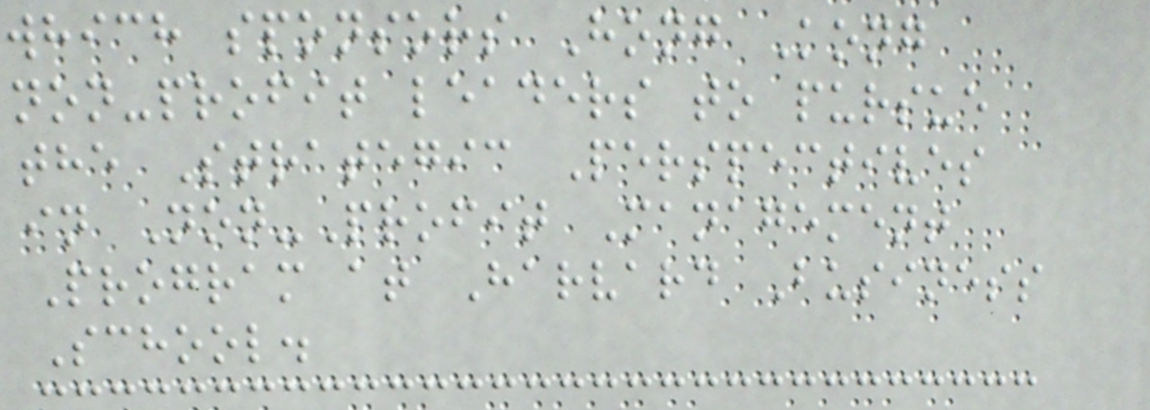which sponsors Hong Kong
non-profit leaders to pursue
the Strategic Perspectives
in Non-Profit Management
Program at Harvard Business
School.
